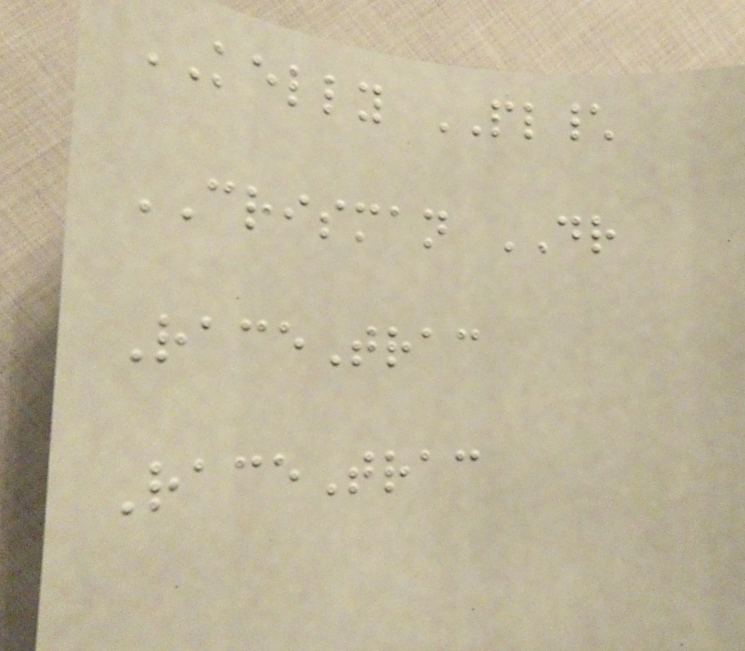KELLY PL\
CRISMAN DR
RaceTrac
RaceTrac
